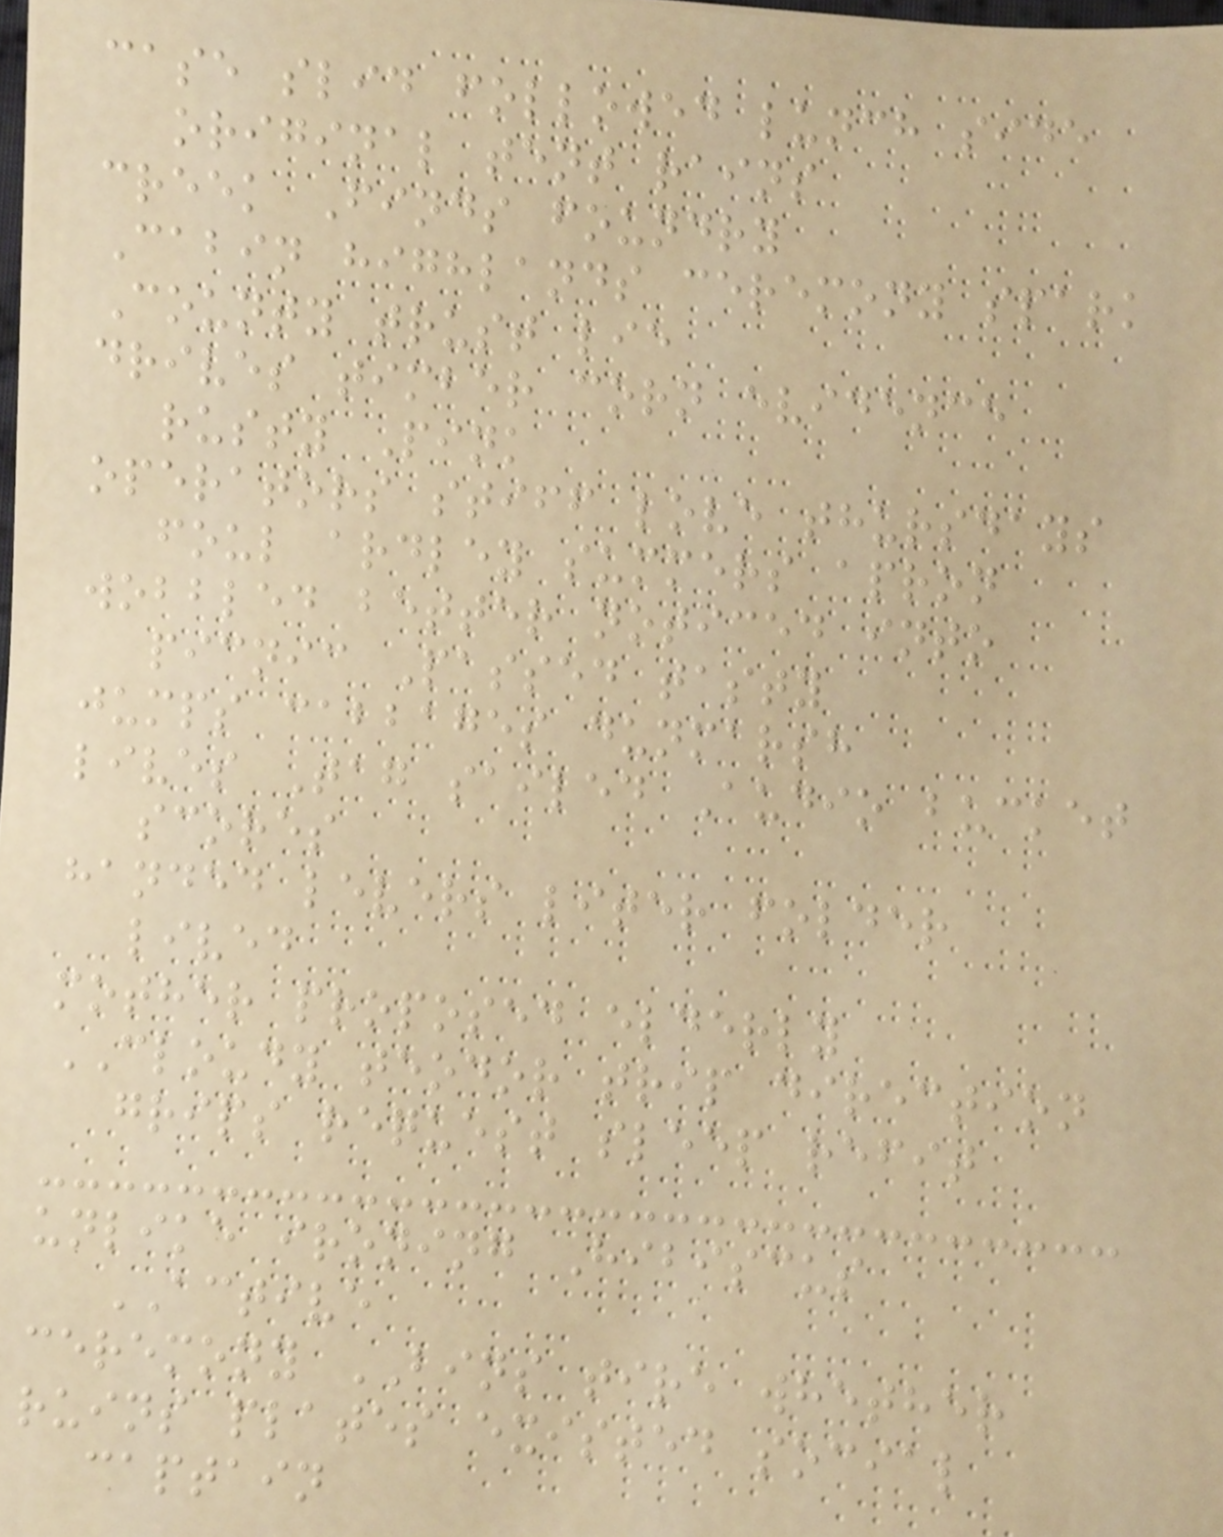case slid followed lunch side
original tent rains
creek Finds foundry
Cabin highlands ceremony spark
County trust lie
drives timber corn evidence
rusty Pink
operators stiff love thursdays
foul ardley summers apron
wobbled better noticed into
picnic Passed tasty
jumps cabbages dunmarsh
lives Tag sailed Audio bucket
scores
handed levers liter folder
lived
mother proposed elderly
CLOUDY teodor trip direction
grips request sleep refit
unlike ironing Hibiscus
ACTIVE
ceremony BINS tire whether
ruins plates existed social
captain
